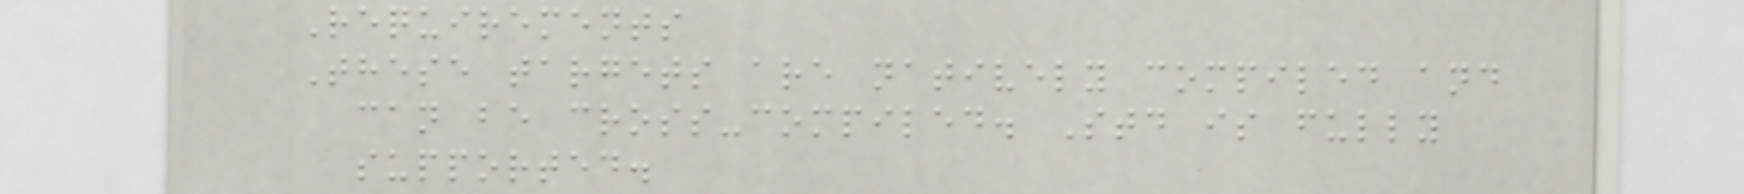Requirements
These targets are natively compiled and
can be cross-compiled. Std is fully
supported.
